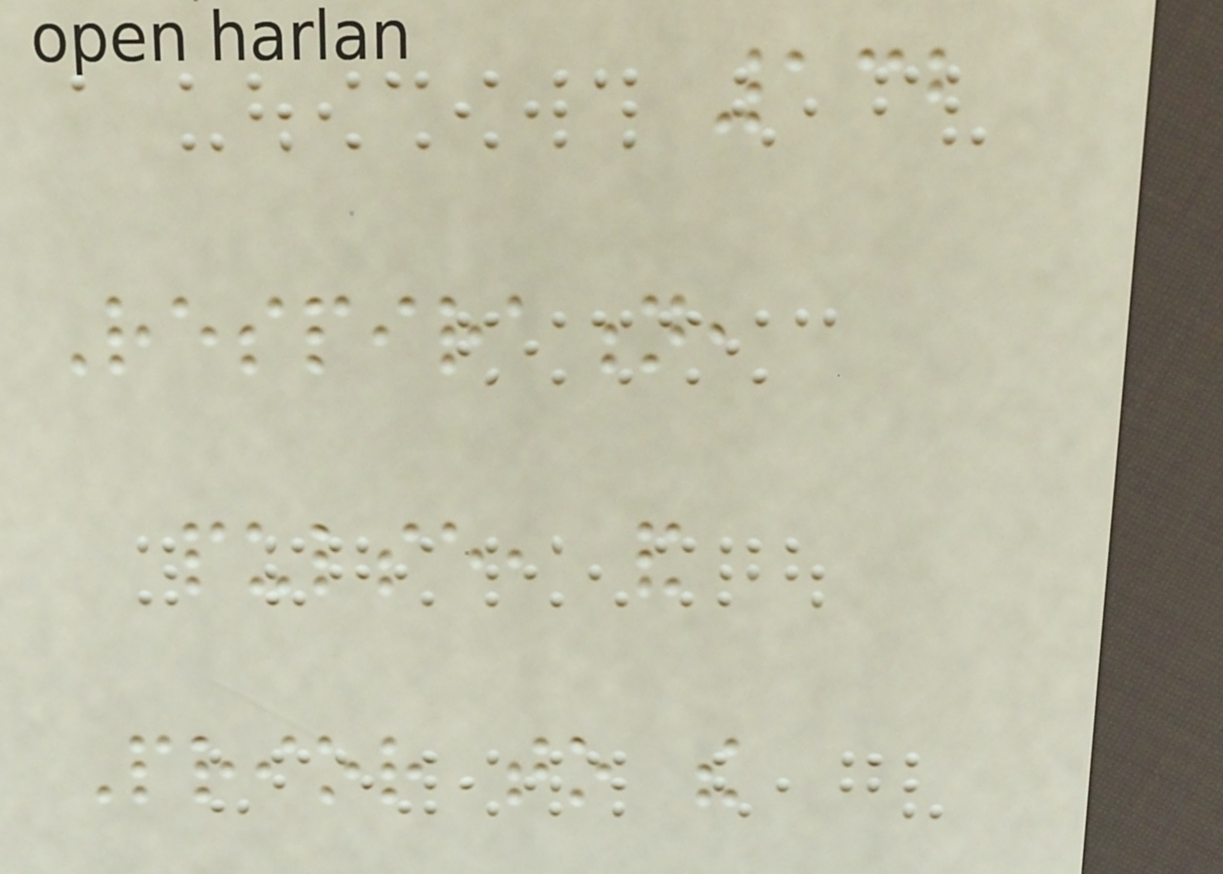132
Respiration,
pulse, and
Prior to the
